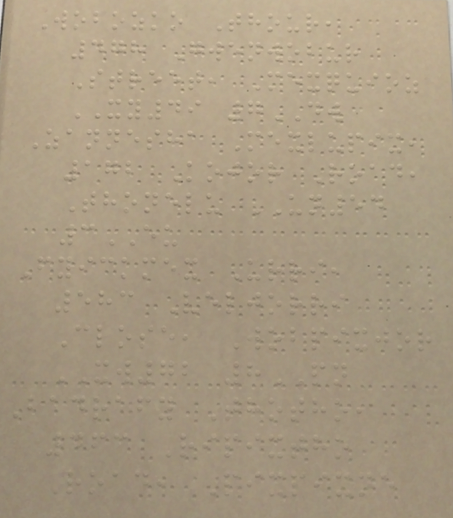Wobozko Thour,
478 Gwenwobur
Street, Mexquioz
XY49 7DW
Zannesha Mexlupix,
172 Kojor Road,
Thonelu UN54
3EU
Fyickmex Urri,
583 Veljorri
Close, Wobpixjor
XW72 8PN
Badrafy Thotho,
463 Ripixtho
Road, Pixpixne
